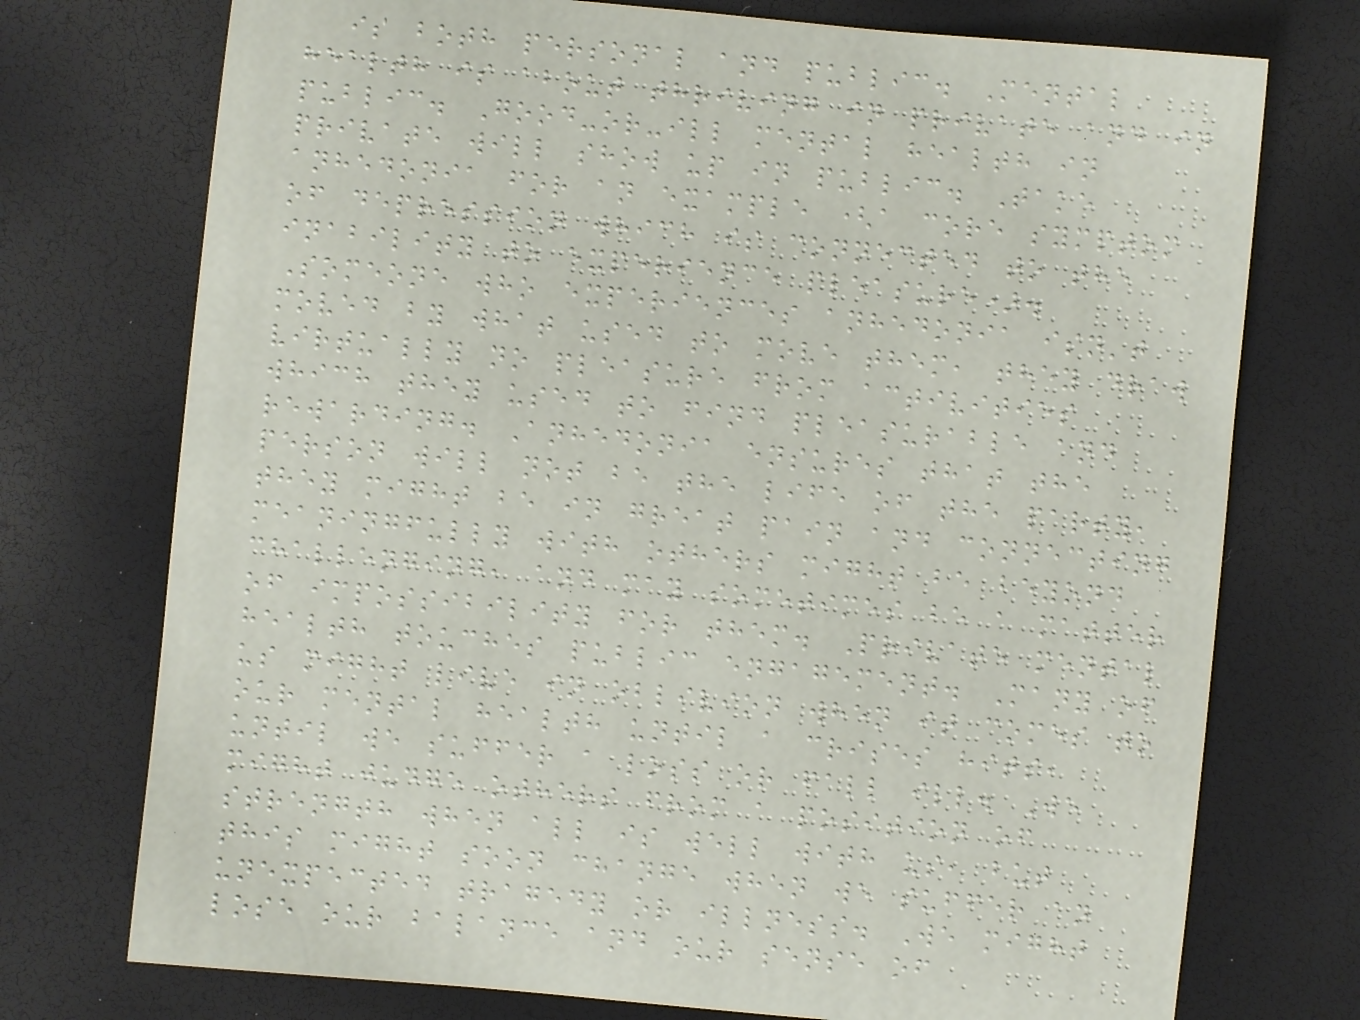is both personal and public. Mental
health is about thriving in private and in
public. Good-or-ill mental health in
private will show up in public. Take
anhedonia for an example (a core symptom
of depression which is connected to the
inability to experience pleasure).
Someone who experiences anhedonia isn't
moved by what used to move them, they draw
virtually no pleasure from activities
which they used to find pleasurable and
rewarding. Anhedonia ensures that the
person will not be the life of the party,
they might be in great pain and connecting
meaningfully with others might be beyond
challenging, and may sometimes be a matter
of impossibility for them. Private mental
health touches public engagement. Many of
us might live in oblivion when it comes to
our mental health until a crises hits,
until we suffer a loss or fall ill. We
might judge others from a position of
strength when all is well with us, but
this might soon change when we suffer an
unexpected tragedy or illness. We might
lose our balance and our sense of
